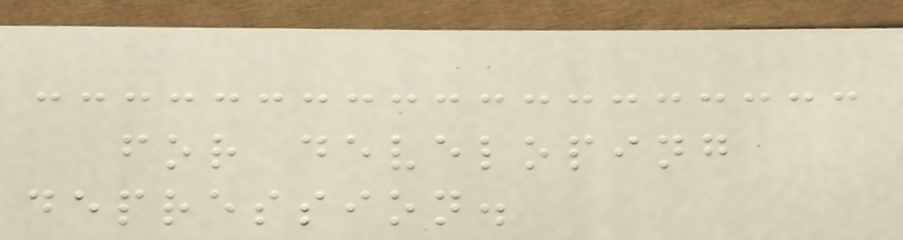for developing
depression.
